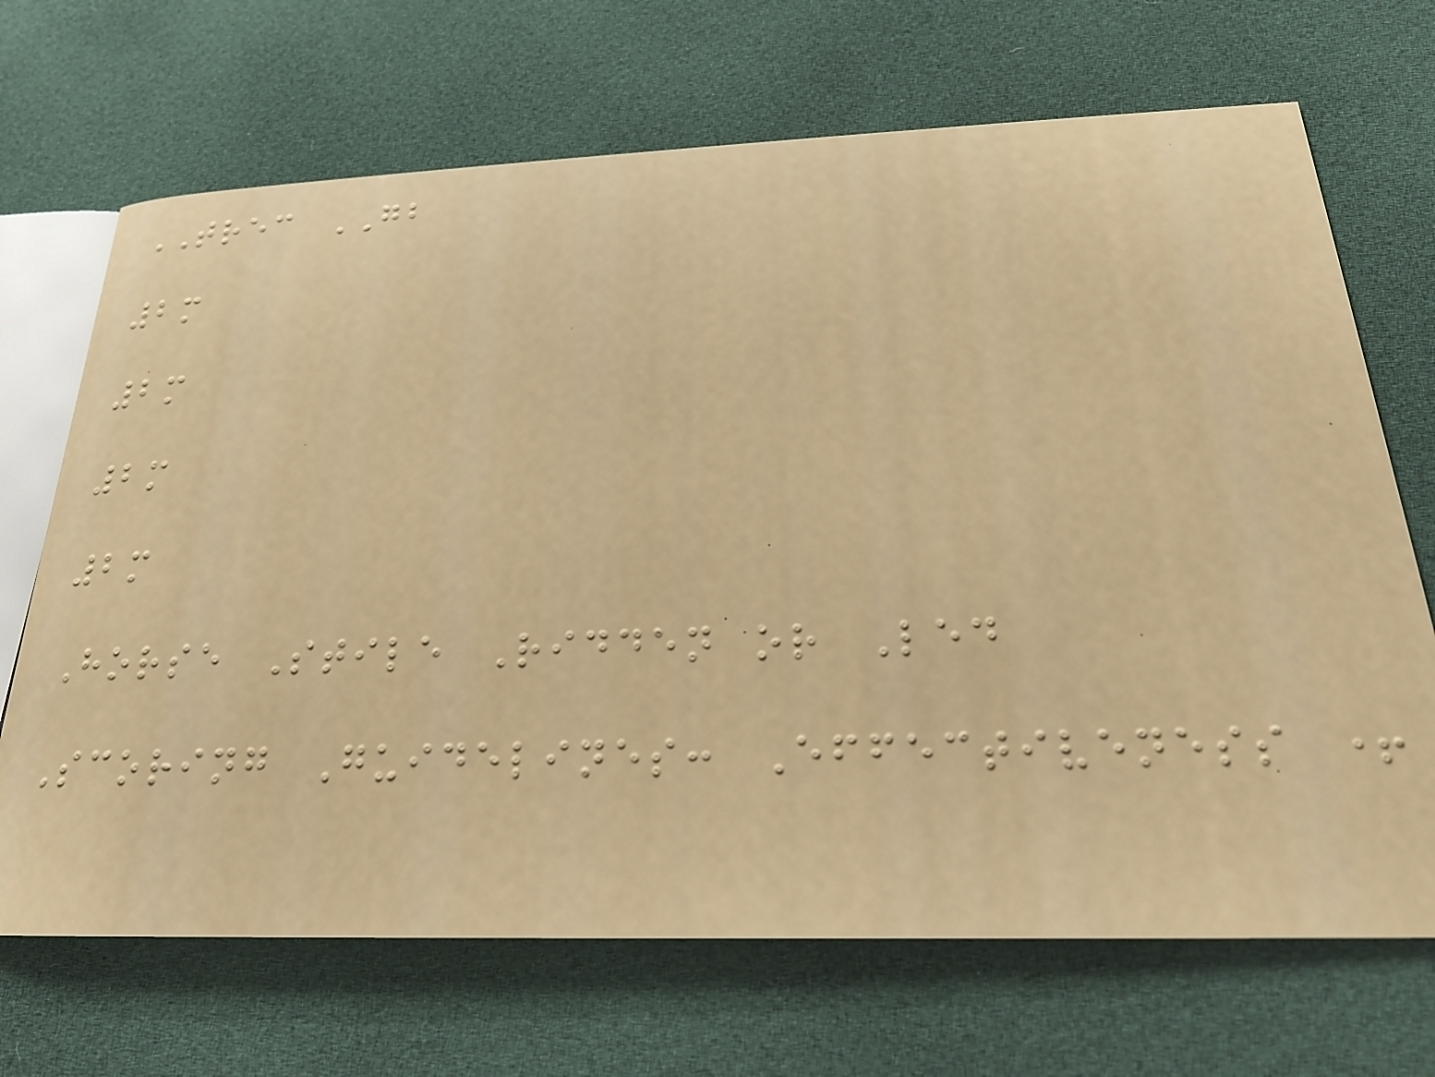TREC GB
2m
2m
2m
2m
Horse Stile Ridden or Led
Scoring Guidelines: Effectiveness +
